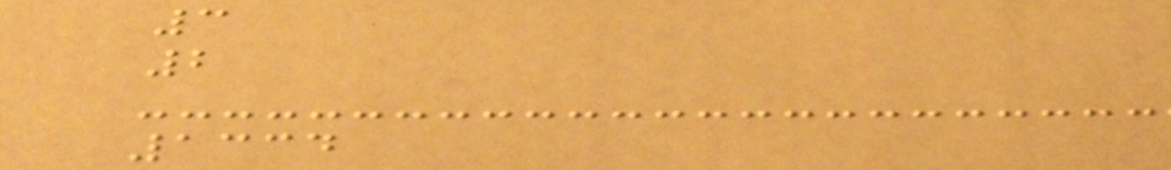3
2
1334
